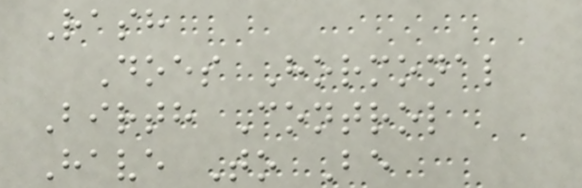Rash
Does Hormonal
Birth Control
Have To Be
